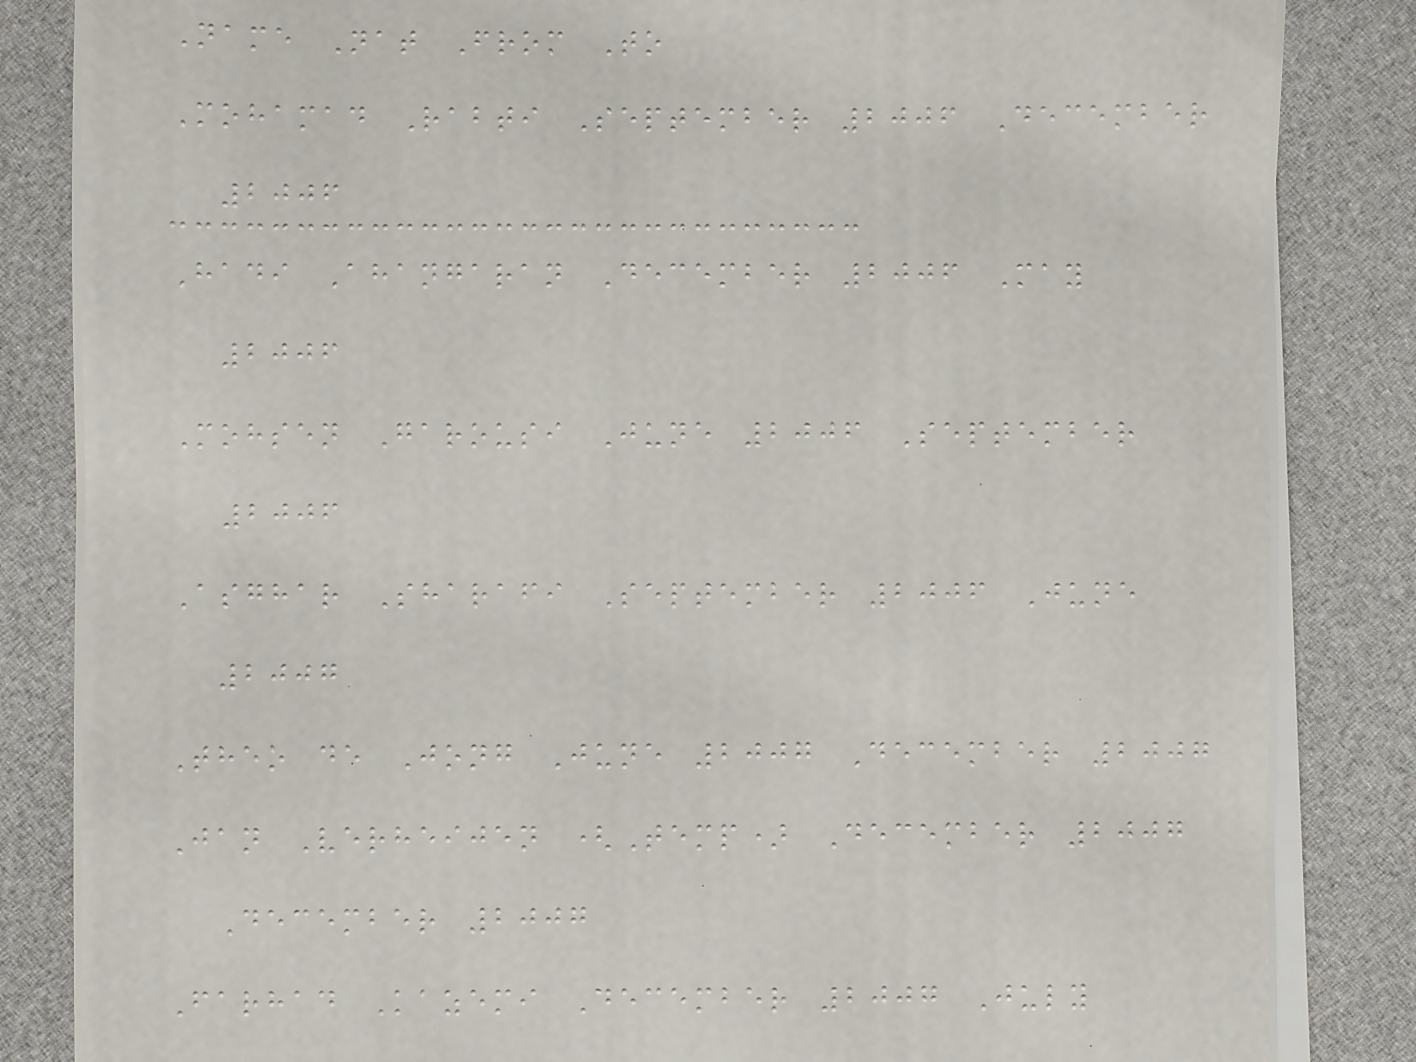Name Nat From To
Mohamad Rabti September 2006 December
2006
Hadi Ahangaran December 2006 May
2006
Mohsen Garousi June 2006 September
2006
Asghar Sharafi September 2006 June
2007
Theo de Jong June 2007 December 2007
Jan Verheijen (Temp) December 2007
December 2007
Farhad Kazemi December 2007 July
